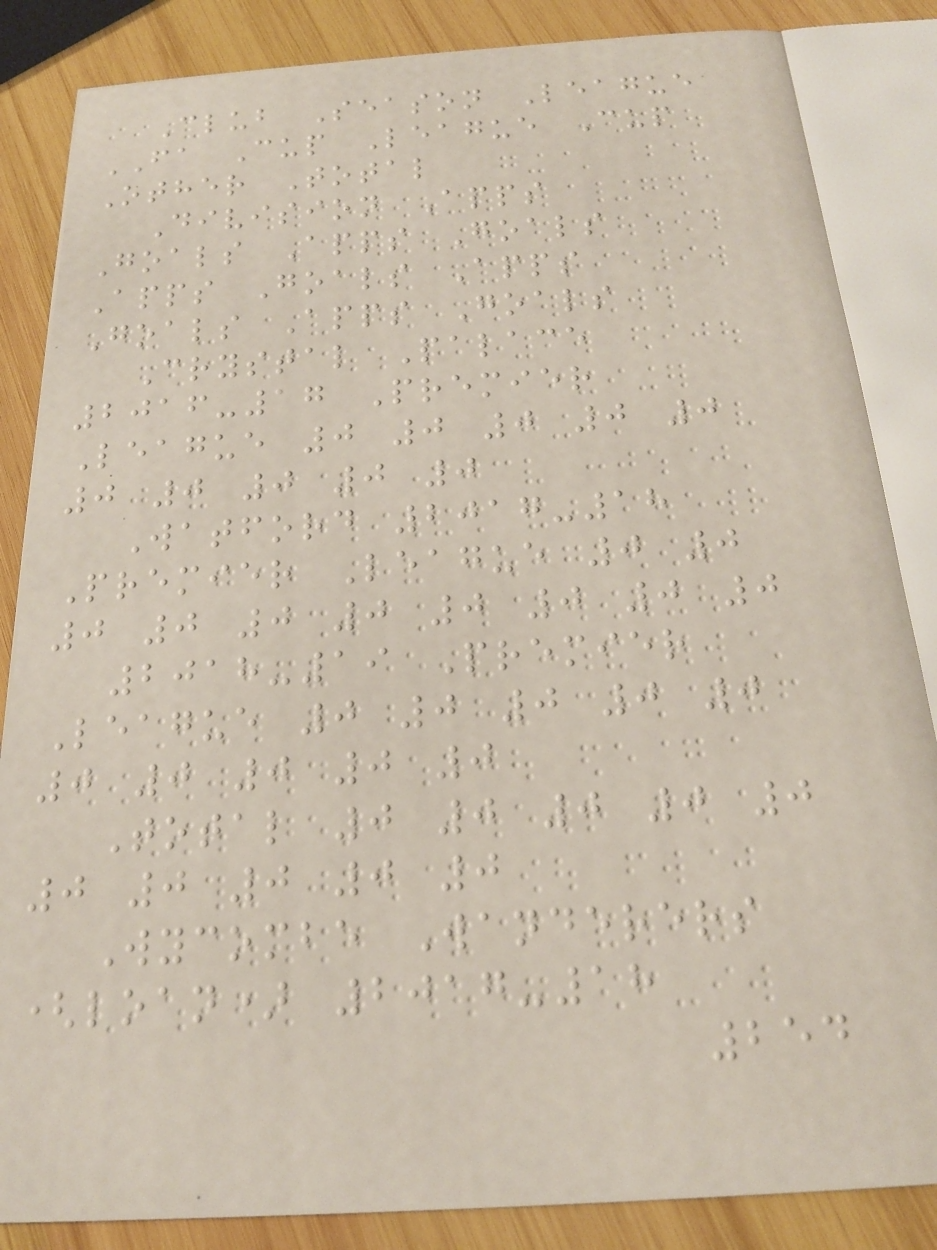Club Season League
FA Cup League Cup
Other Total
Division Apps
Goals Apps Goals
Apps Goals Apps
Goals Apps Goals
Crystal Palace
2016-17 Premier
League 0 0 0 0 0
0 0 0 0 0
Watford 2017-18
Premier League 0 0
0 0 0 0 0 0 0 0
2018-19 Premier
League 0 0 0 0 0
0 0 0 0 0
Total 0 0 0 0 0
0 0 0 0 0
Wycombe Wanderers
(loan) 2017-18
254
